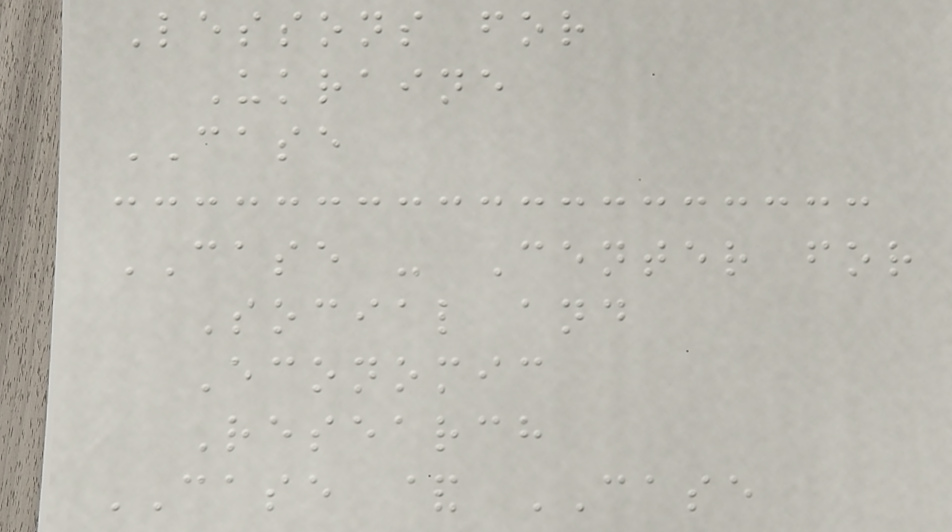Lessons for
Ukraine
CASE
CASE - Center for
Social and
Economic
Research
CASE & CASE
